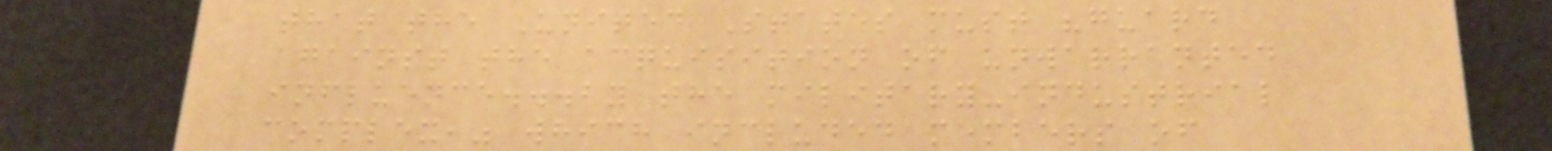that the United States must "guard
against the acquisition of unwarranted
influence...by the military-industrial
complex," which included members of
